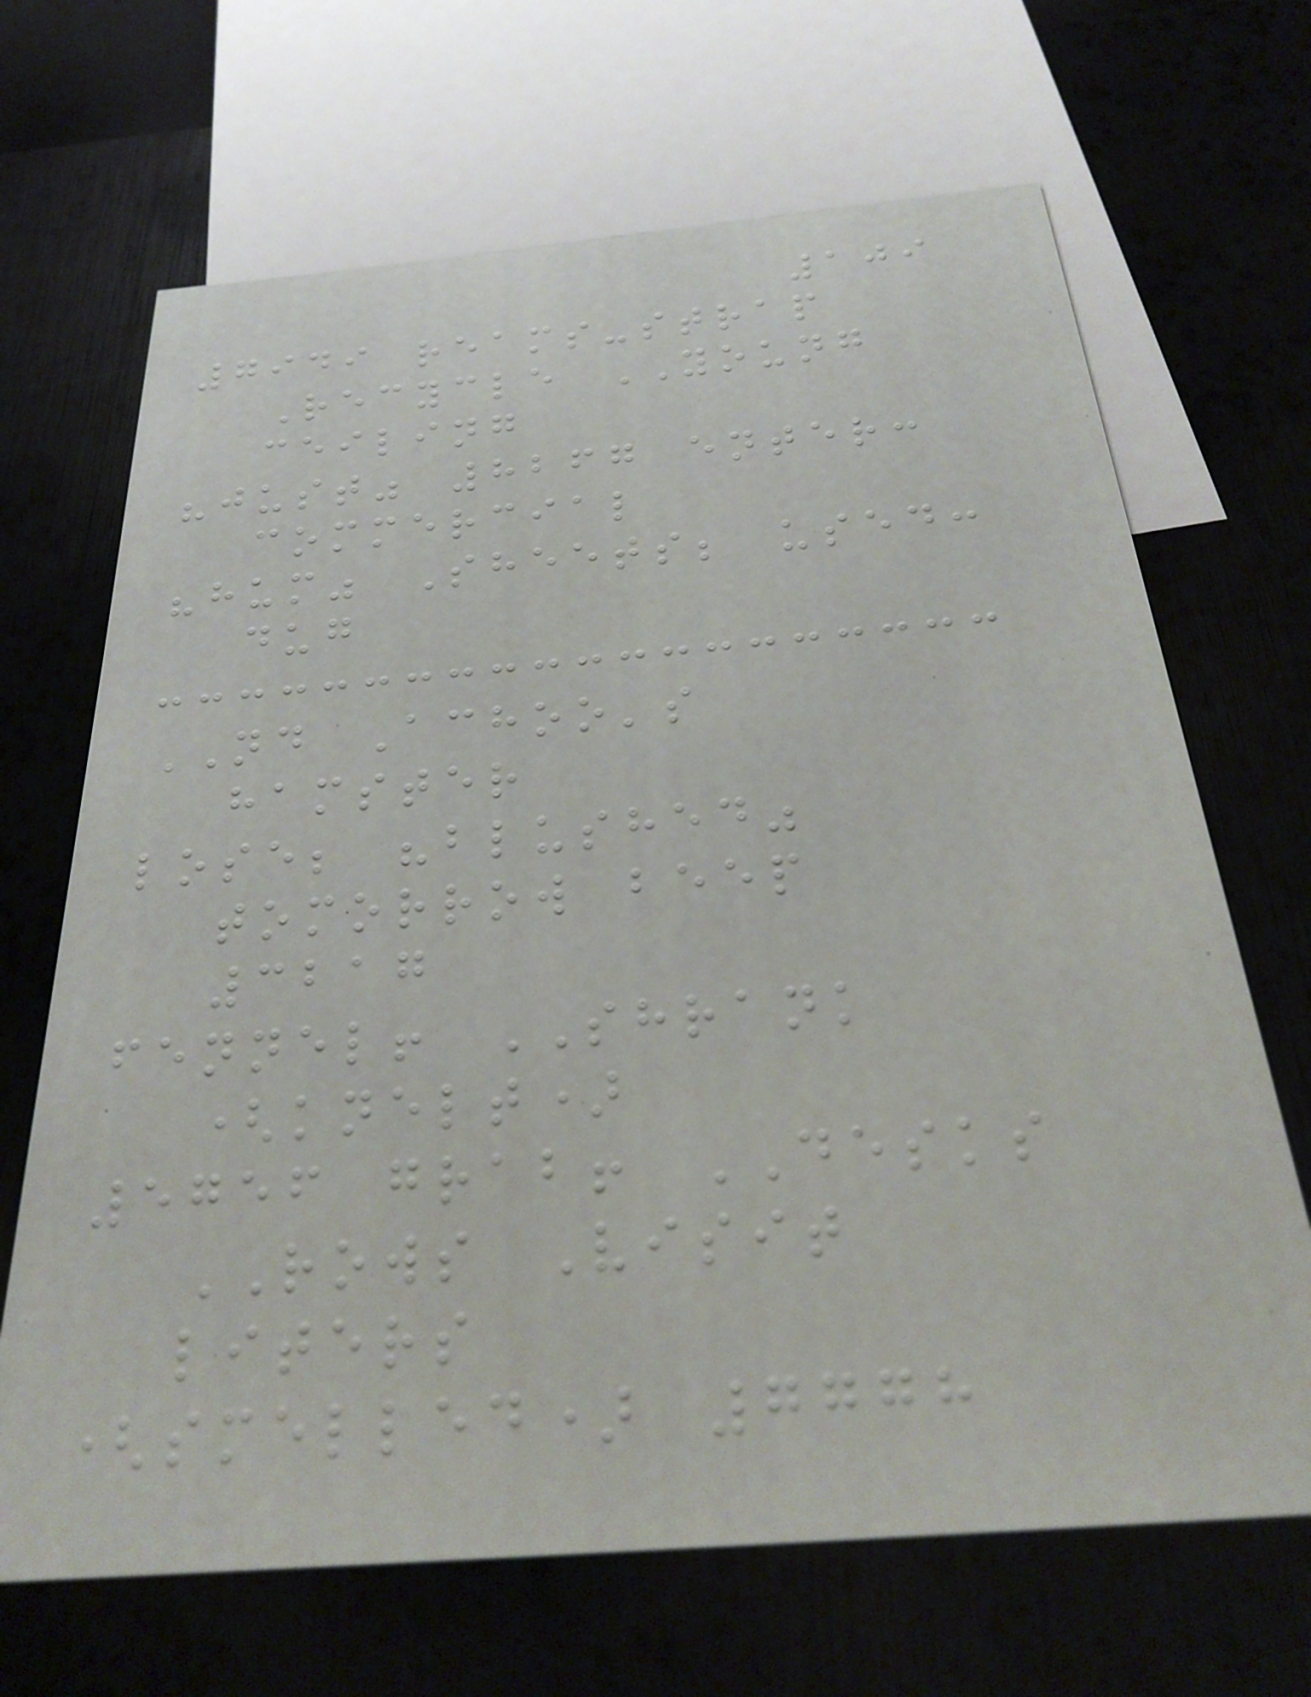109
7949 reams-strap
Recycle YOUNG
ceiling
"just" 8267 enter:
commercial
"hum" Sheets; used:
dug
ND Achoo's
hamster
lose; "blushed"
tomorrow beep
3217
fennel! SHRANK
(knelt)
5756 grab! DESKS
ROWS Visit
liters
(smelled) 7778
